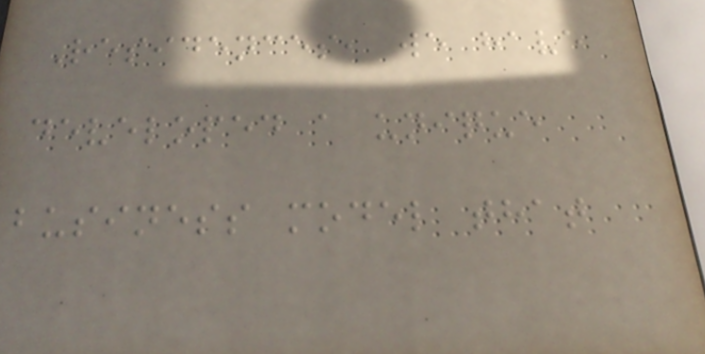Residences, we have
developed a unique
business model that
